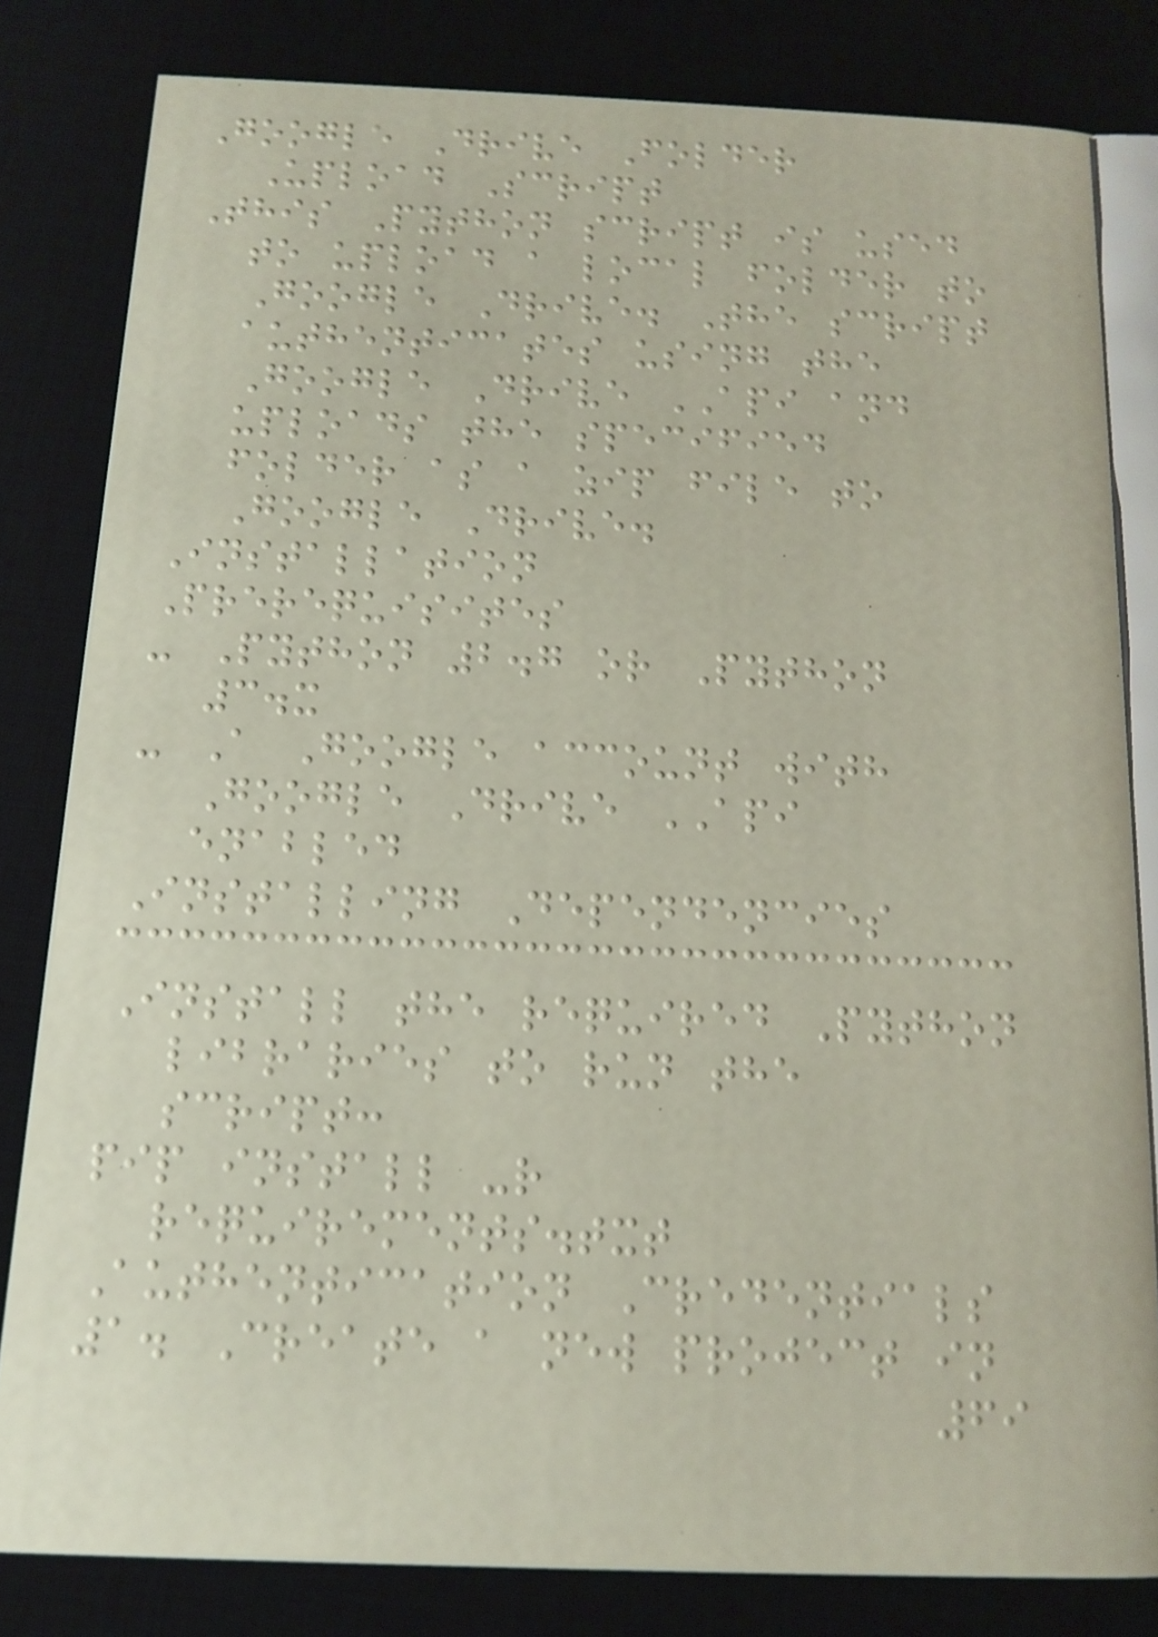Google Drive Folder
Upload Script
This Python script is used
to upload a local folder to
Google Drive. The script
authenticates using the
Google Drive API and
uploads the specified
folder as a zip file to
Google Drive.
Installation
Prerequisites
- Python 2.7 or Python
3.x
- A Google account with
Google Drive API
enabled
Installing Dependencies
Install the required Python
libraries to run the
script:
pip install -r
requirements.txt
Authentication Credentials
1. Create a new project in
69
